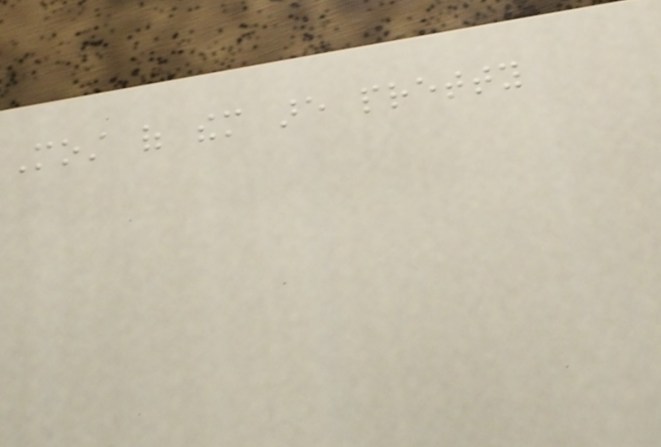Most of them are pretty
